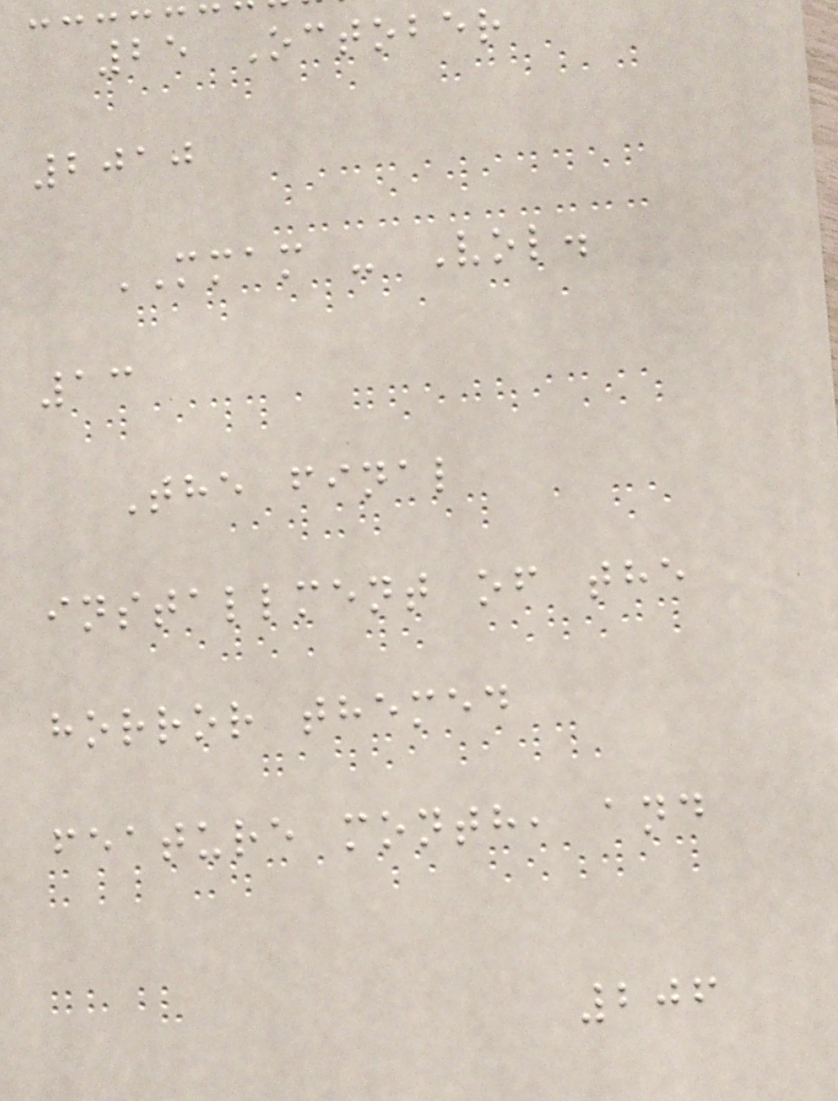25 October
2010
MMAM - Vol.
13
The final
installment of the
horror themed
feature month, and
206
